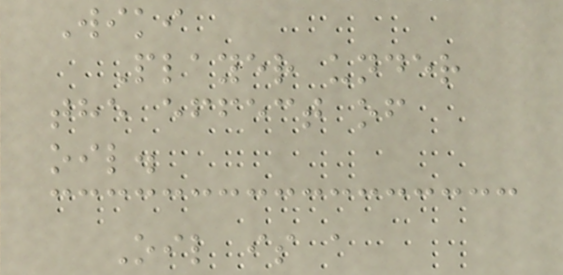Wiki
Player under
the effect of
oil.
Oil is a
